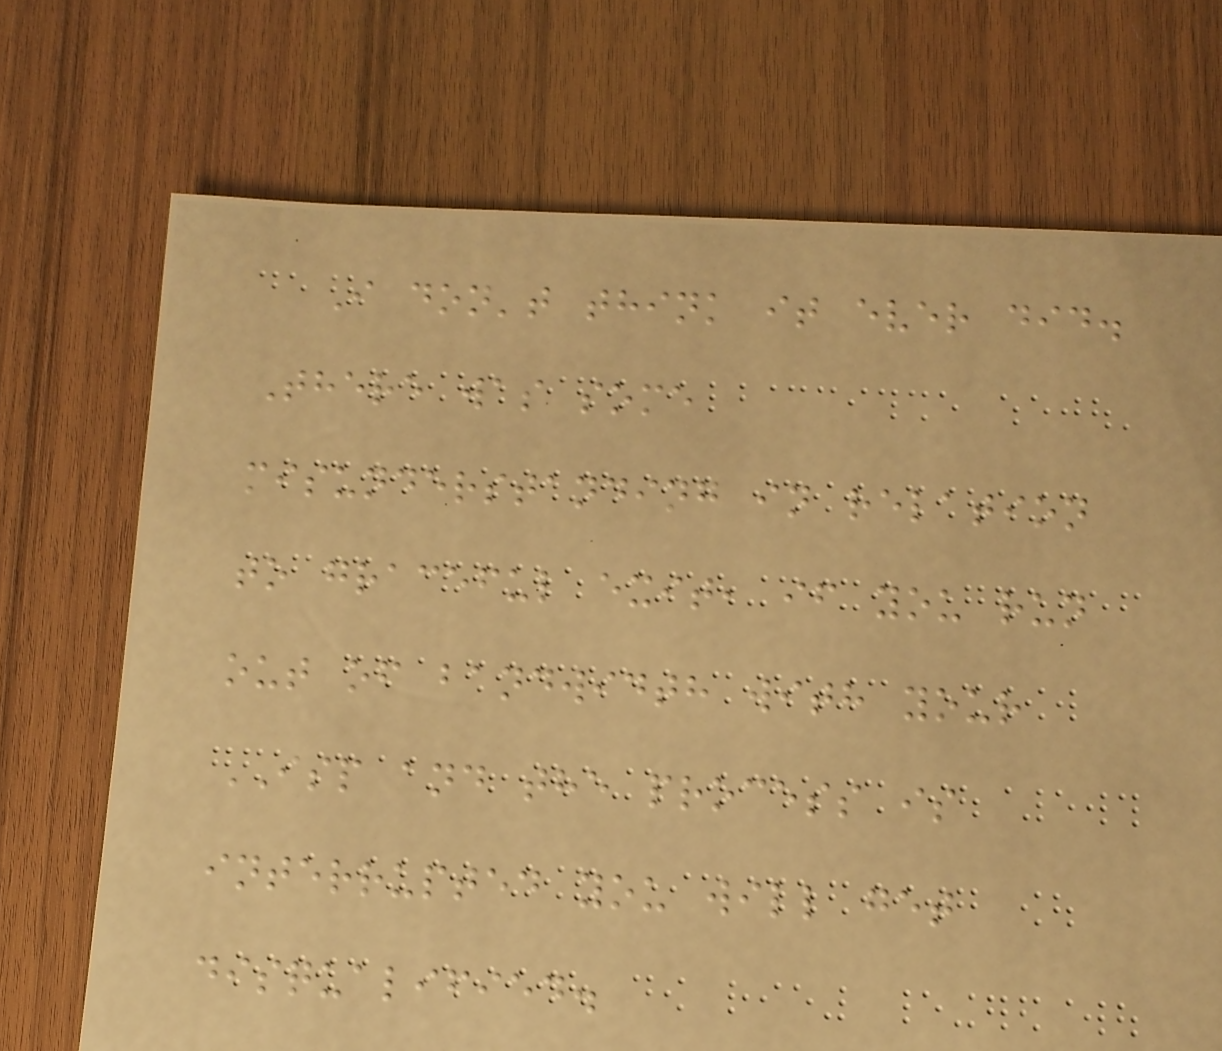I don't think it ever did.
There was some
misunderstanding in relation
to graceful exit, if you run
out of bandwidth with your
ISP and the process is
interrupted you will get
disqualified.
